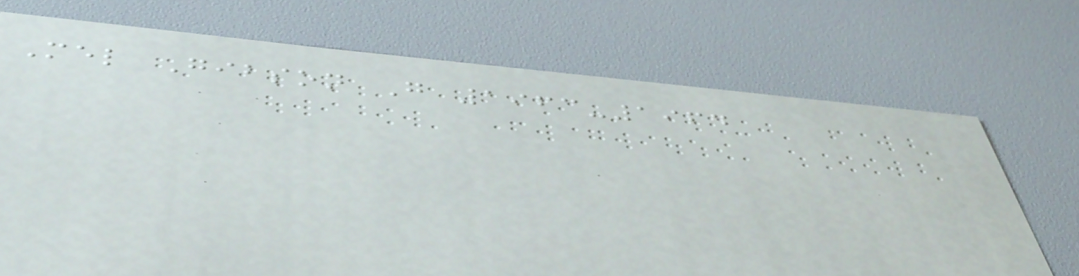Mel Gibson G 1963-1964
